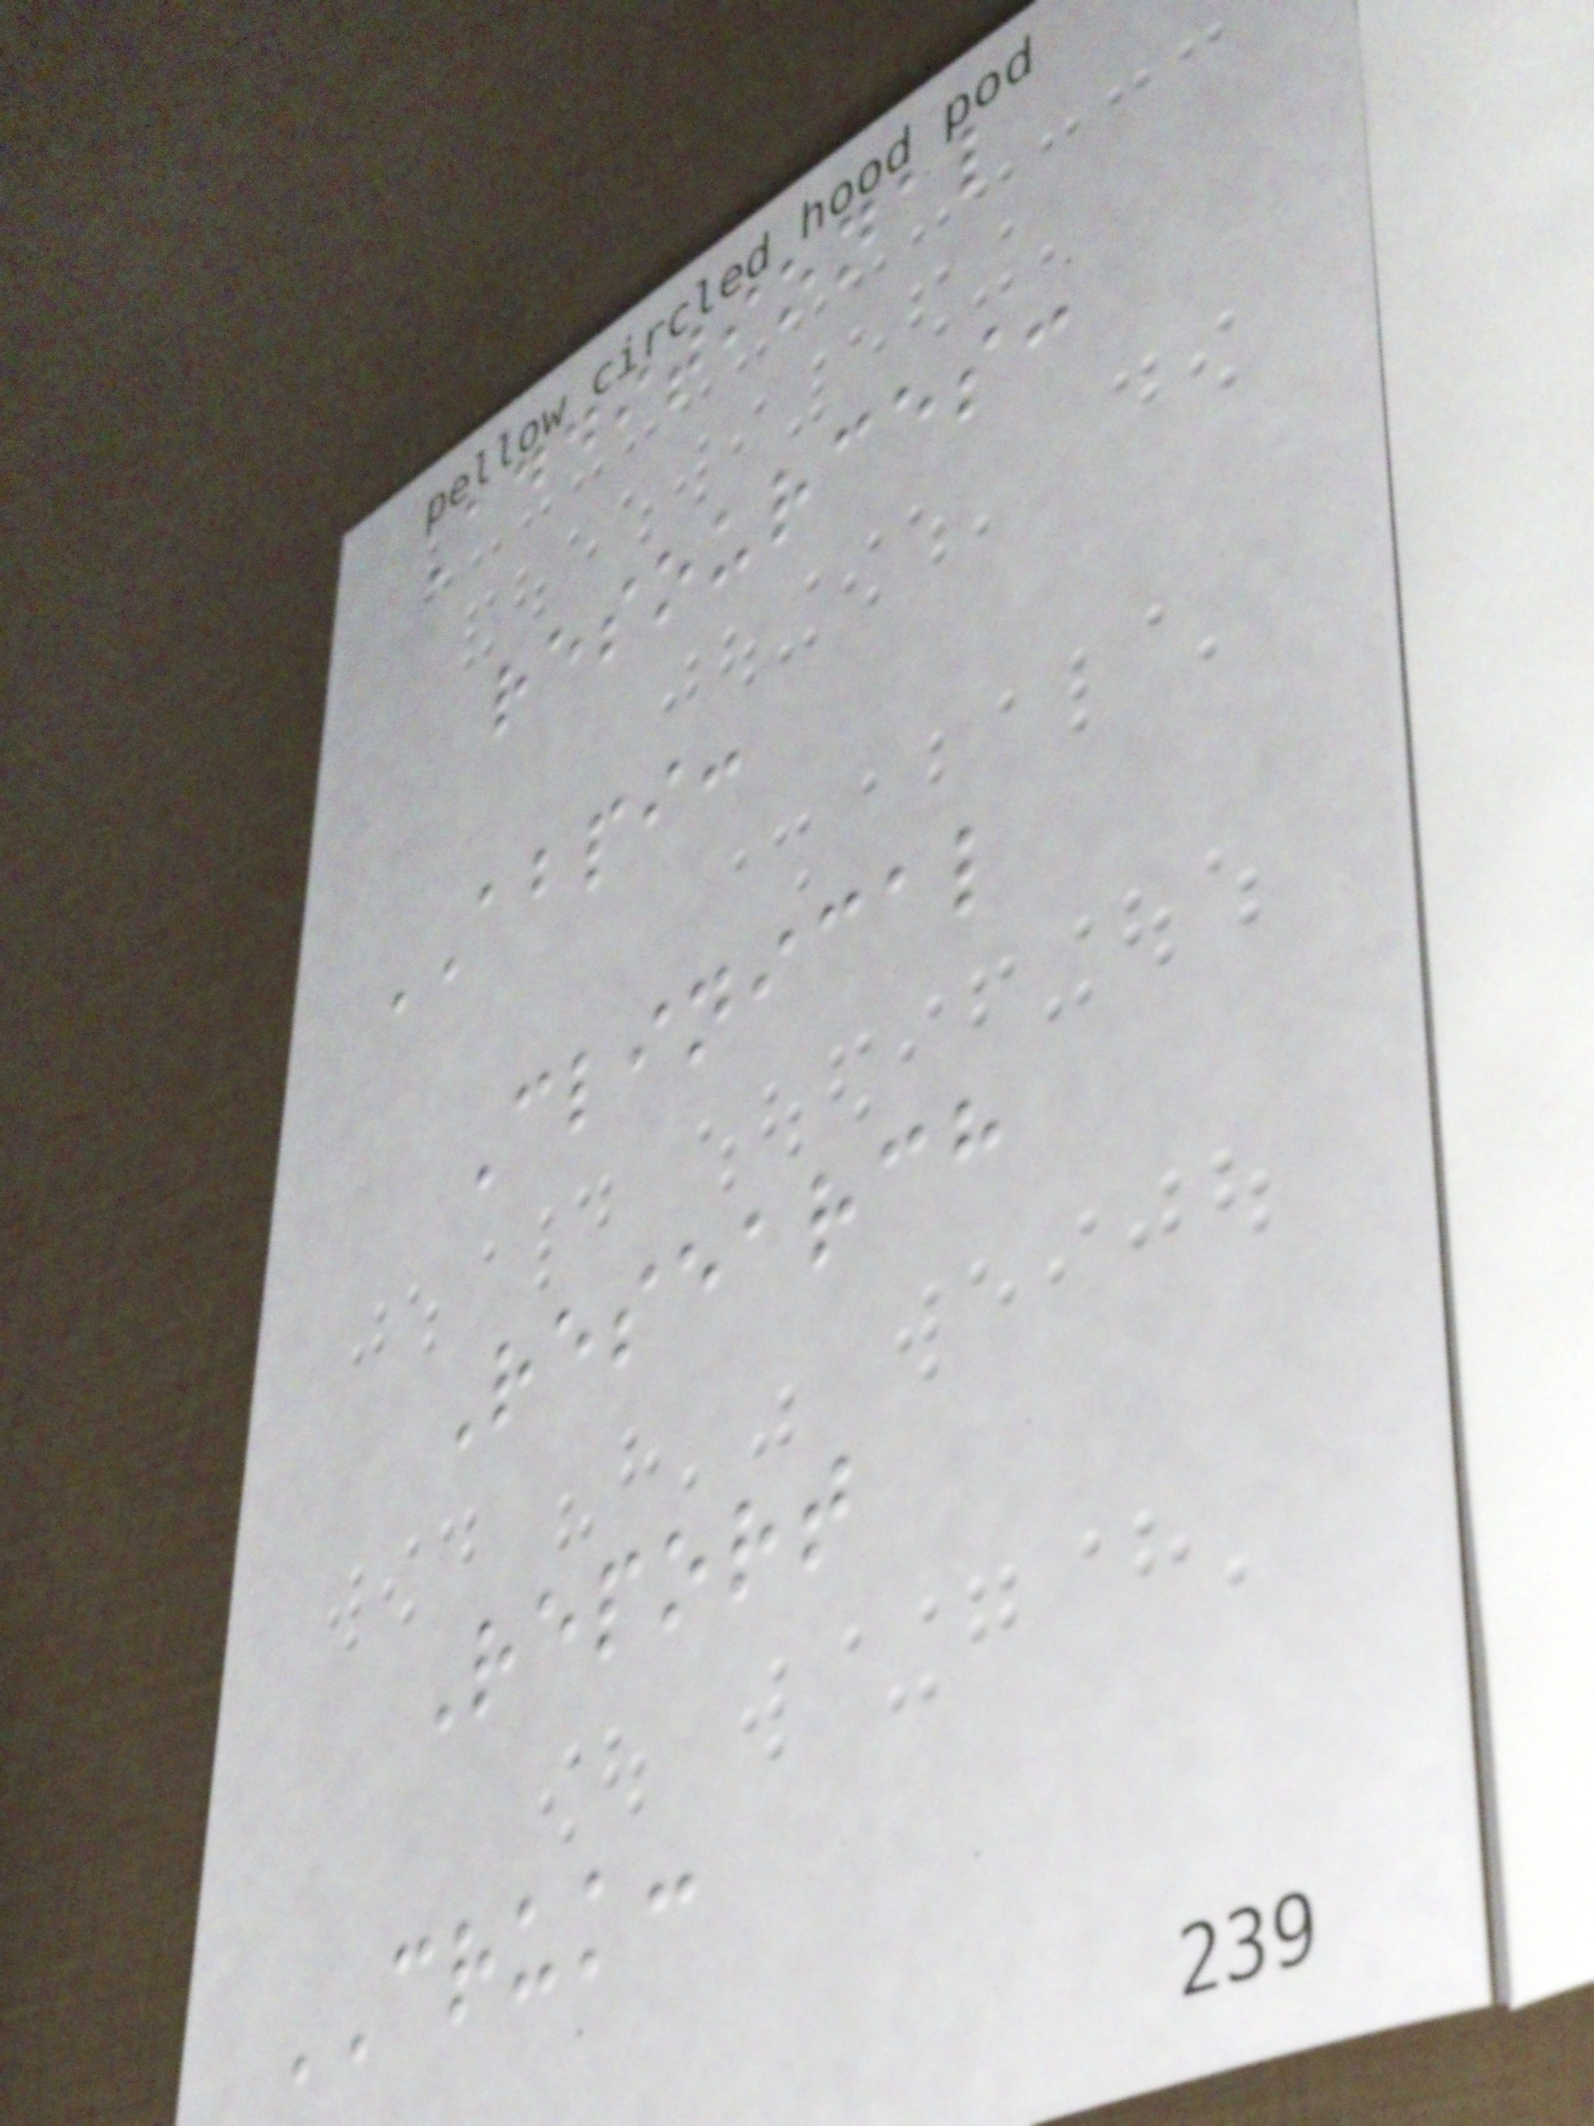Additional
resources:
ABPI:
Clinical
Research
Report
CRUK:
